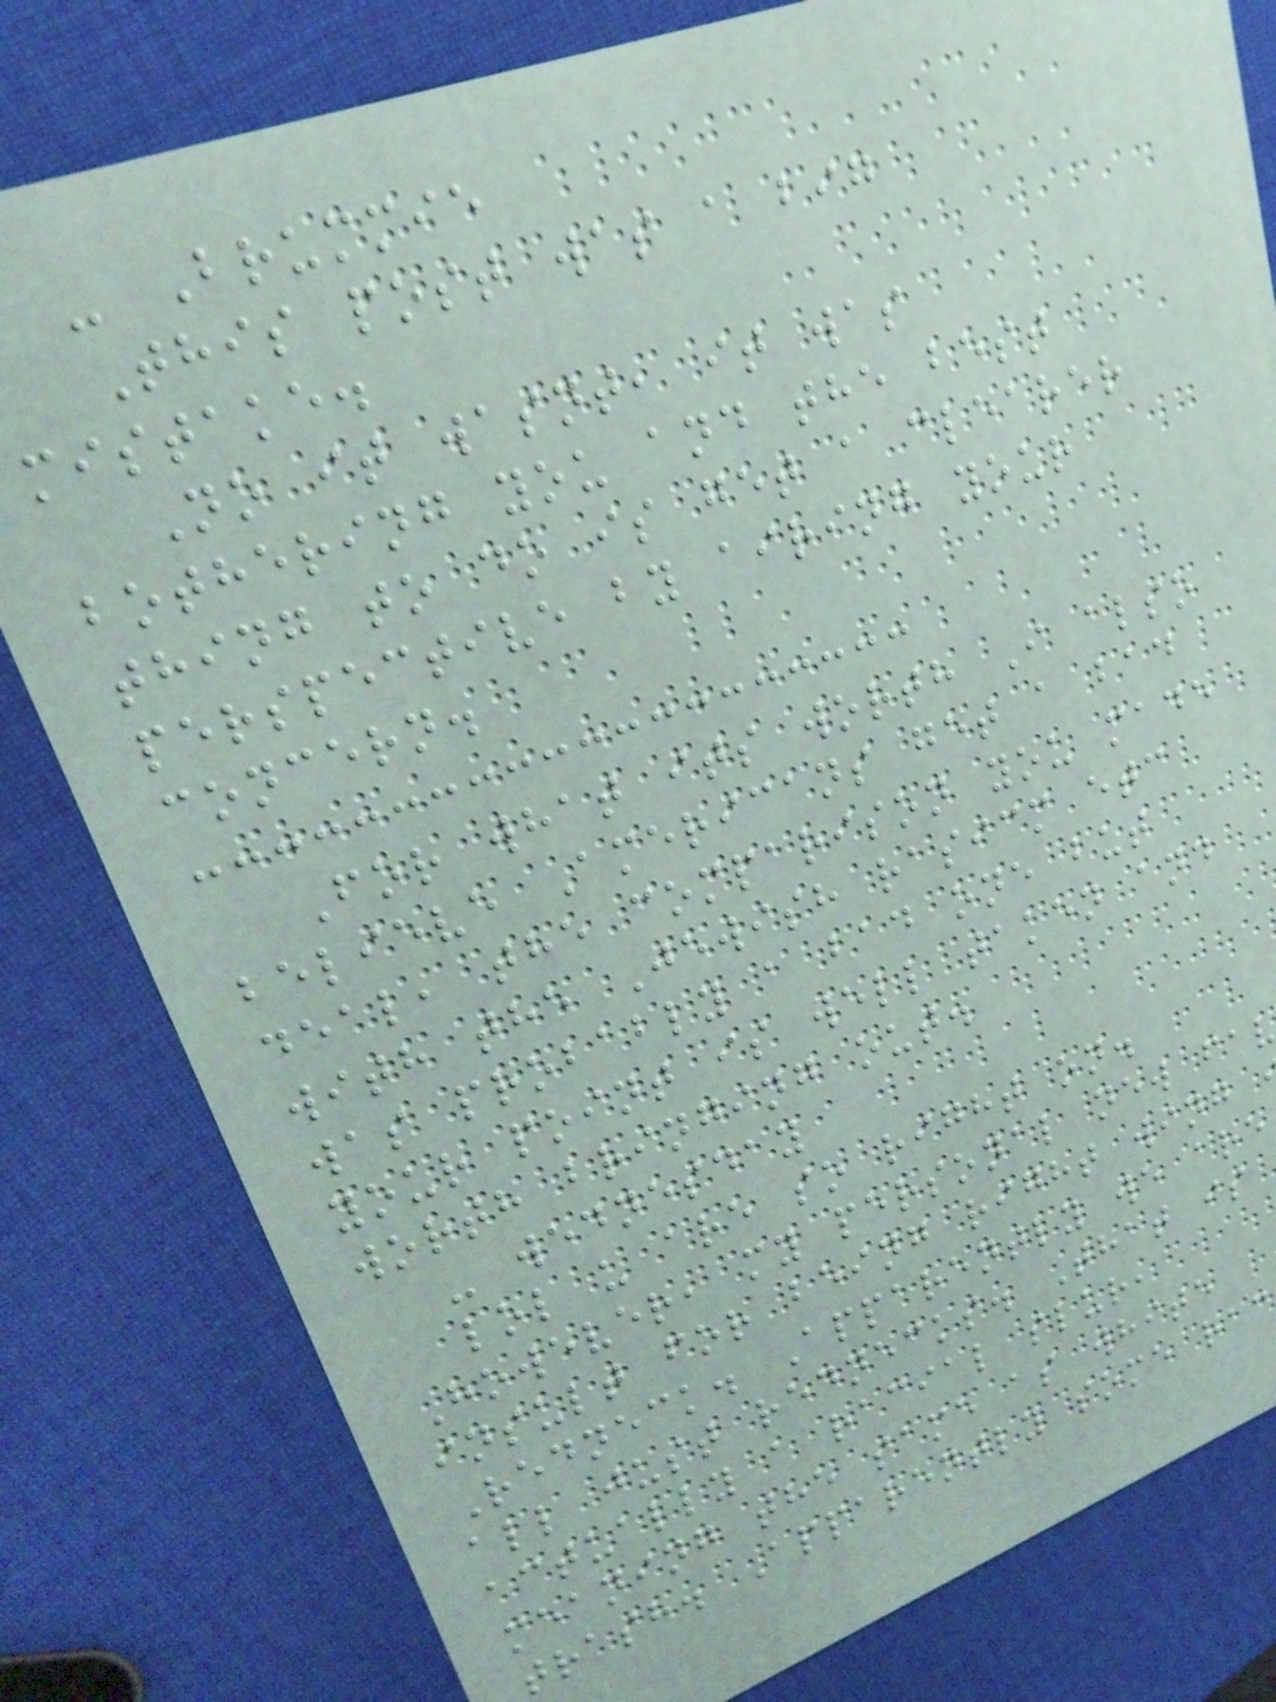- Brummie
This post was a big
mistake.
No it wasnt, it was
bothering you and the best
thing to do is get a clearer
perspective by airing your
concern.
For what its worth I also
believe Americans get a bad
deal, the comparison you made
with the Jewish rasicm etc
was probably a bad one but
your point is well taken and
worth bringing out.
- wednesday
lol u are so right on.
However, my personal new fav
insult for being right wing
Redneck. Apparently we are
all just rednecks. That is
actually a racial slur,
meaning the same as white
trash. Apparently some rac
